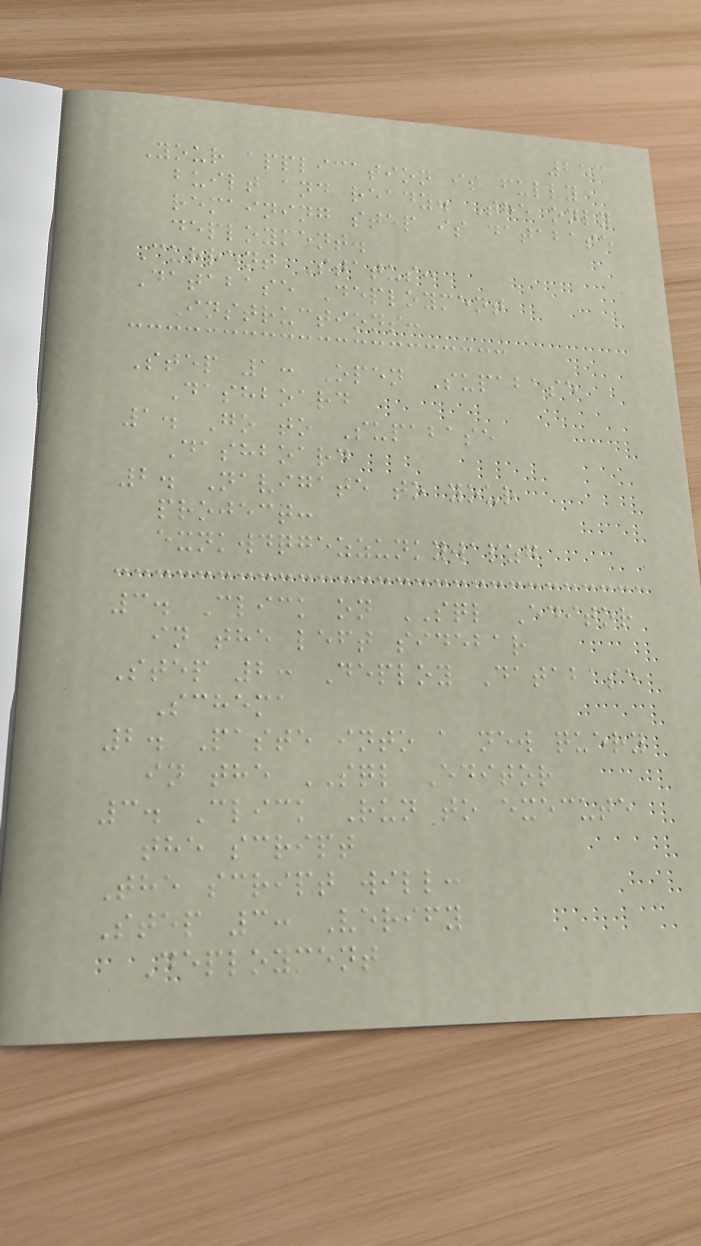213
Your application is fully
built and ready. The only
remaining step is database
deployment.
Current Status:
Database Deployment
Instructions:
Step 1: Open Supabase
Dashboard
1. Go to Supabase
Dashboard
2. Navigate to your
project:
exnkwdqgezzunkywapzg
3. Click on SQL Editor
in the left sidebar
Step 2: Deploy Database
Schema
2. Paste into a new query
in the SQL Editor
3. Click Run to execute
the script
The script will:
Step 3: Verify
Deployment
